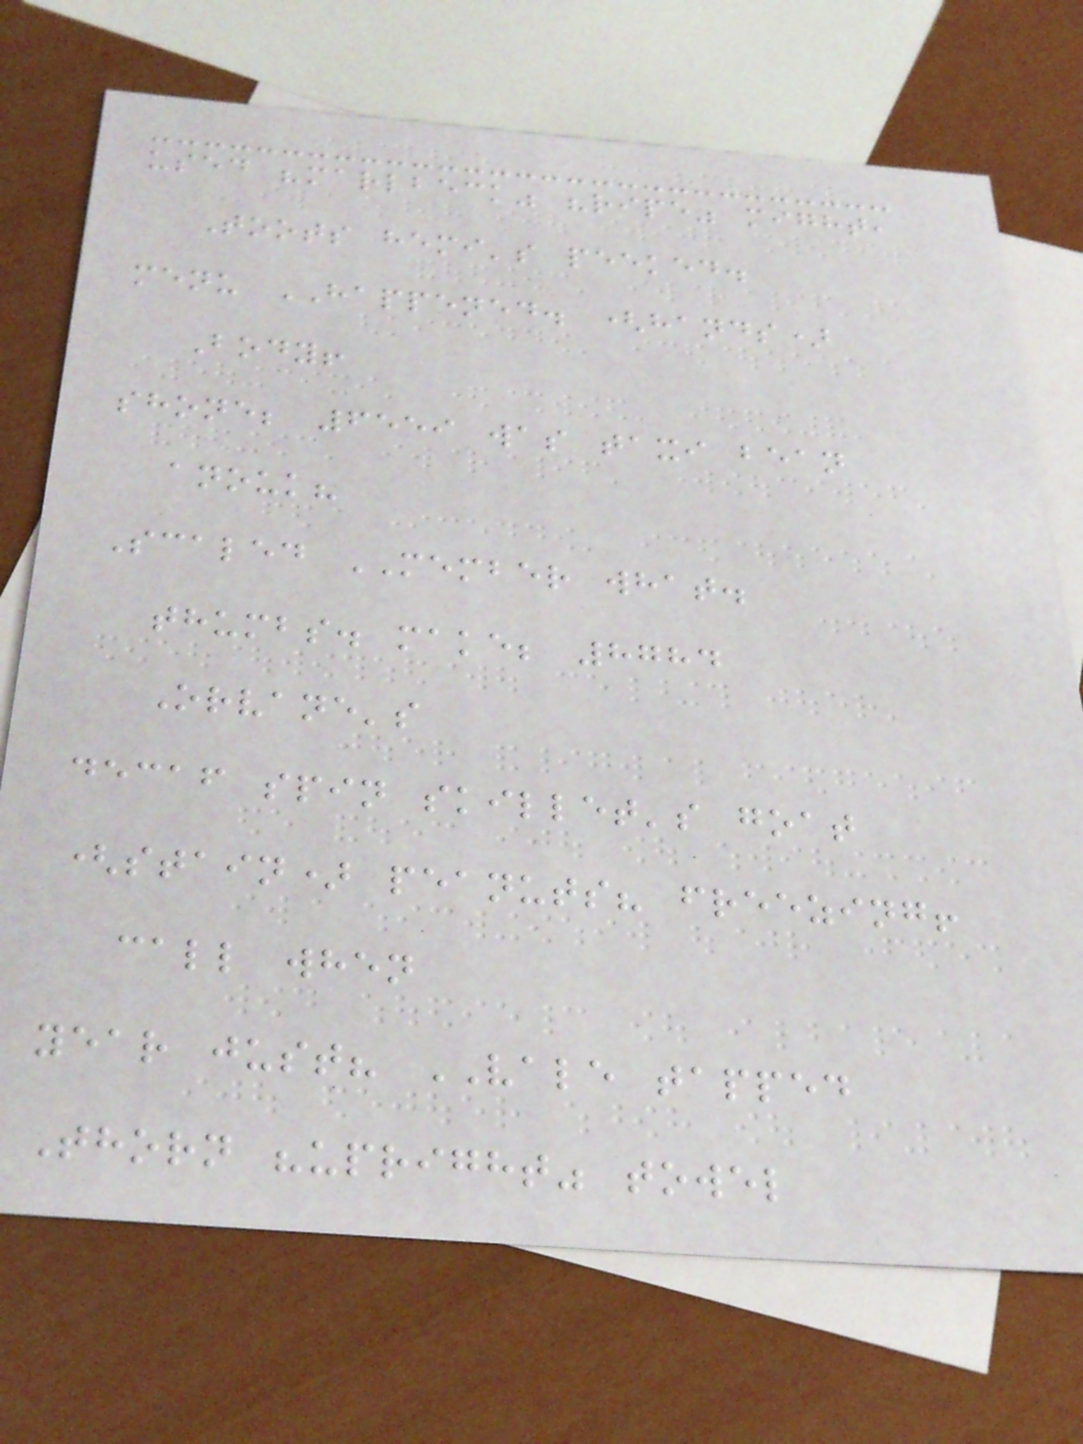used "marlbeck" "ripe" might,
Toots hemi's peeked.
menu HAPPENED. (hands)
Body!
shone; 6559 was taxi bean
anouk?
Scaled MEMBER what.
thumbs. make; 8784
Orvane's
decaf spin skillet's goat
(stain) peanuts? freezing!
call when
year just? VALE tapped
Thorn "upright" towel
